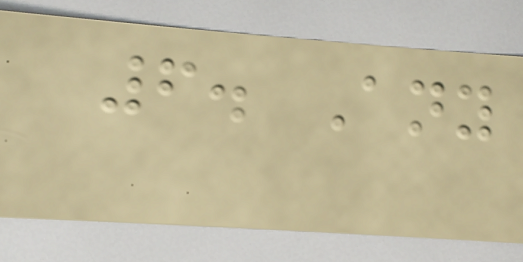6. Any
